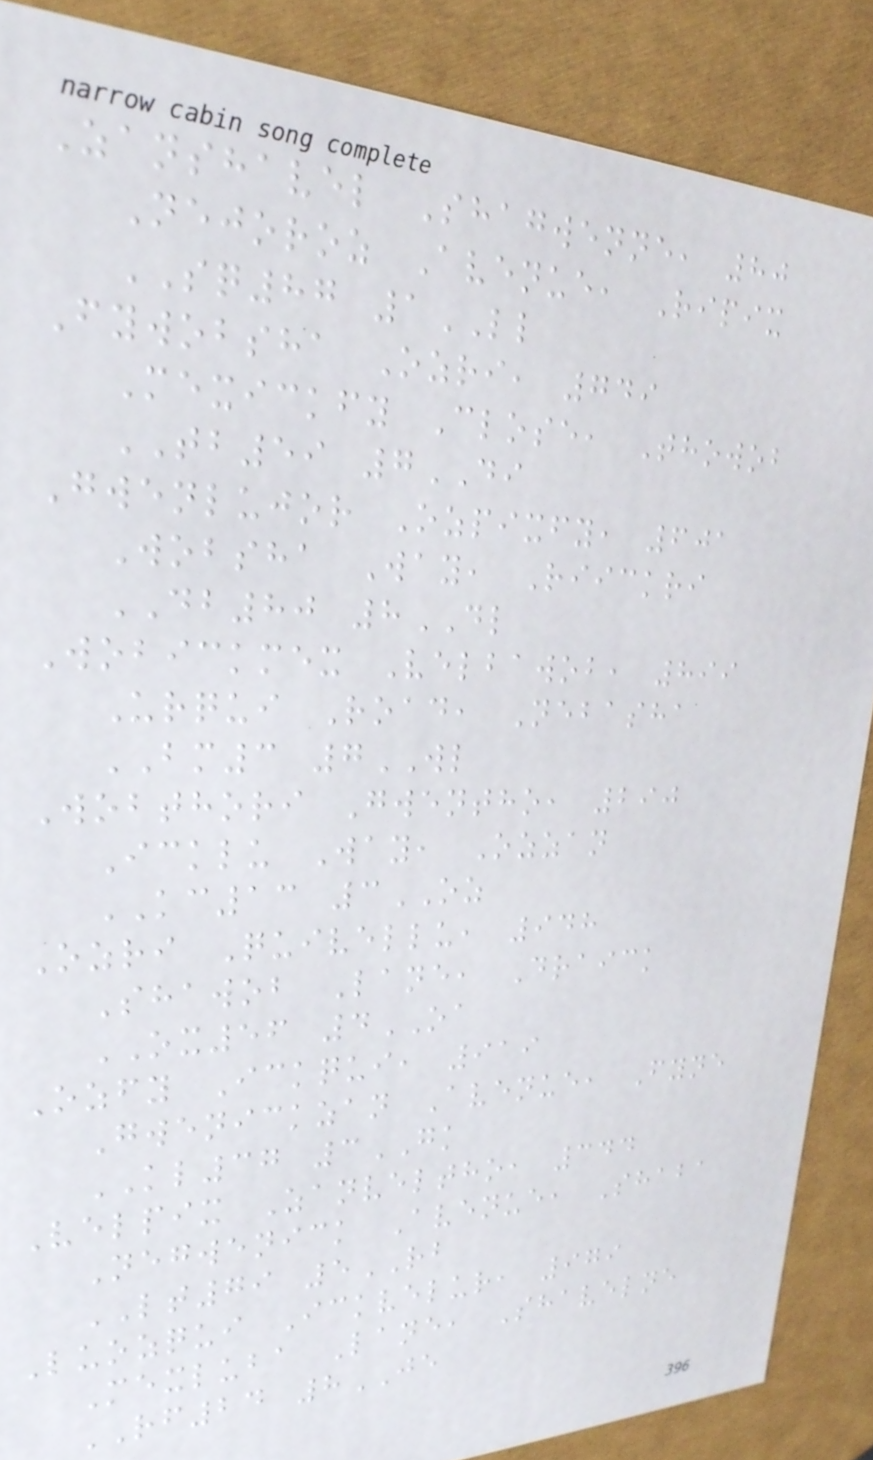Zanshavel Shagwenne, 80
Nejoroz Avenue, Ripix
SQ87 1LL
Fywobsha Ozri, 749
Mexickfy Close, Thowob
TB59 7DI
Gwenlujor Ozpixfy, 601
Wobsha Way, Riickri
DB80 8DL
Wobickmex Velbawob, 899
Urqui Road, Nebasha
BM3 7WL
Wobthori Gwentho, 290
Icklu Way, Ozzan
KC13 3OZ
Ozri Quivellu, 948
Shawob Lane, Draick
OX56 4OA
Ozfy Ickqui, 919
Gwenickzan Avenue, Fyne
KL37 3GK
Velpix Zanveltho, 344
Negwenick Avenue, Shaba
LT79 5RB
Luozqui Ickvelur, 979
Mexluba Lane, Shavelne
RF24 8JE
